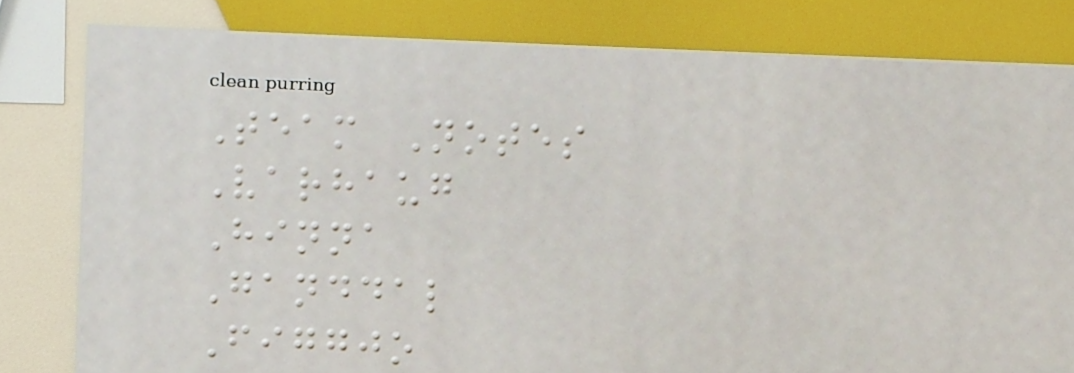Team Notes
Varhaug
Hinna
Ganddal
Figgjo
